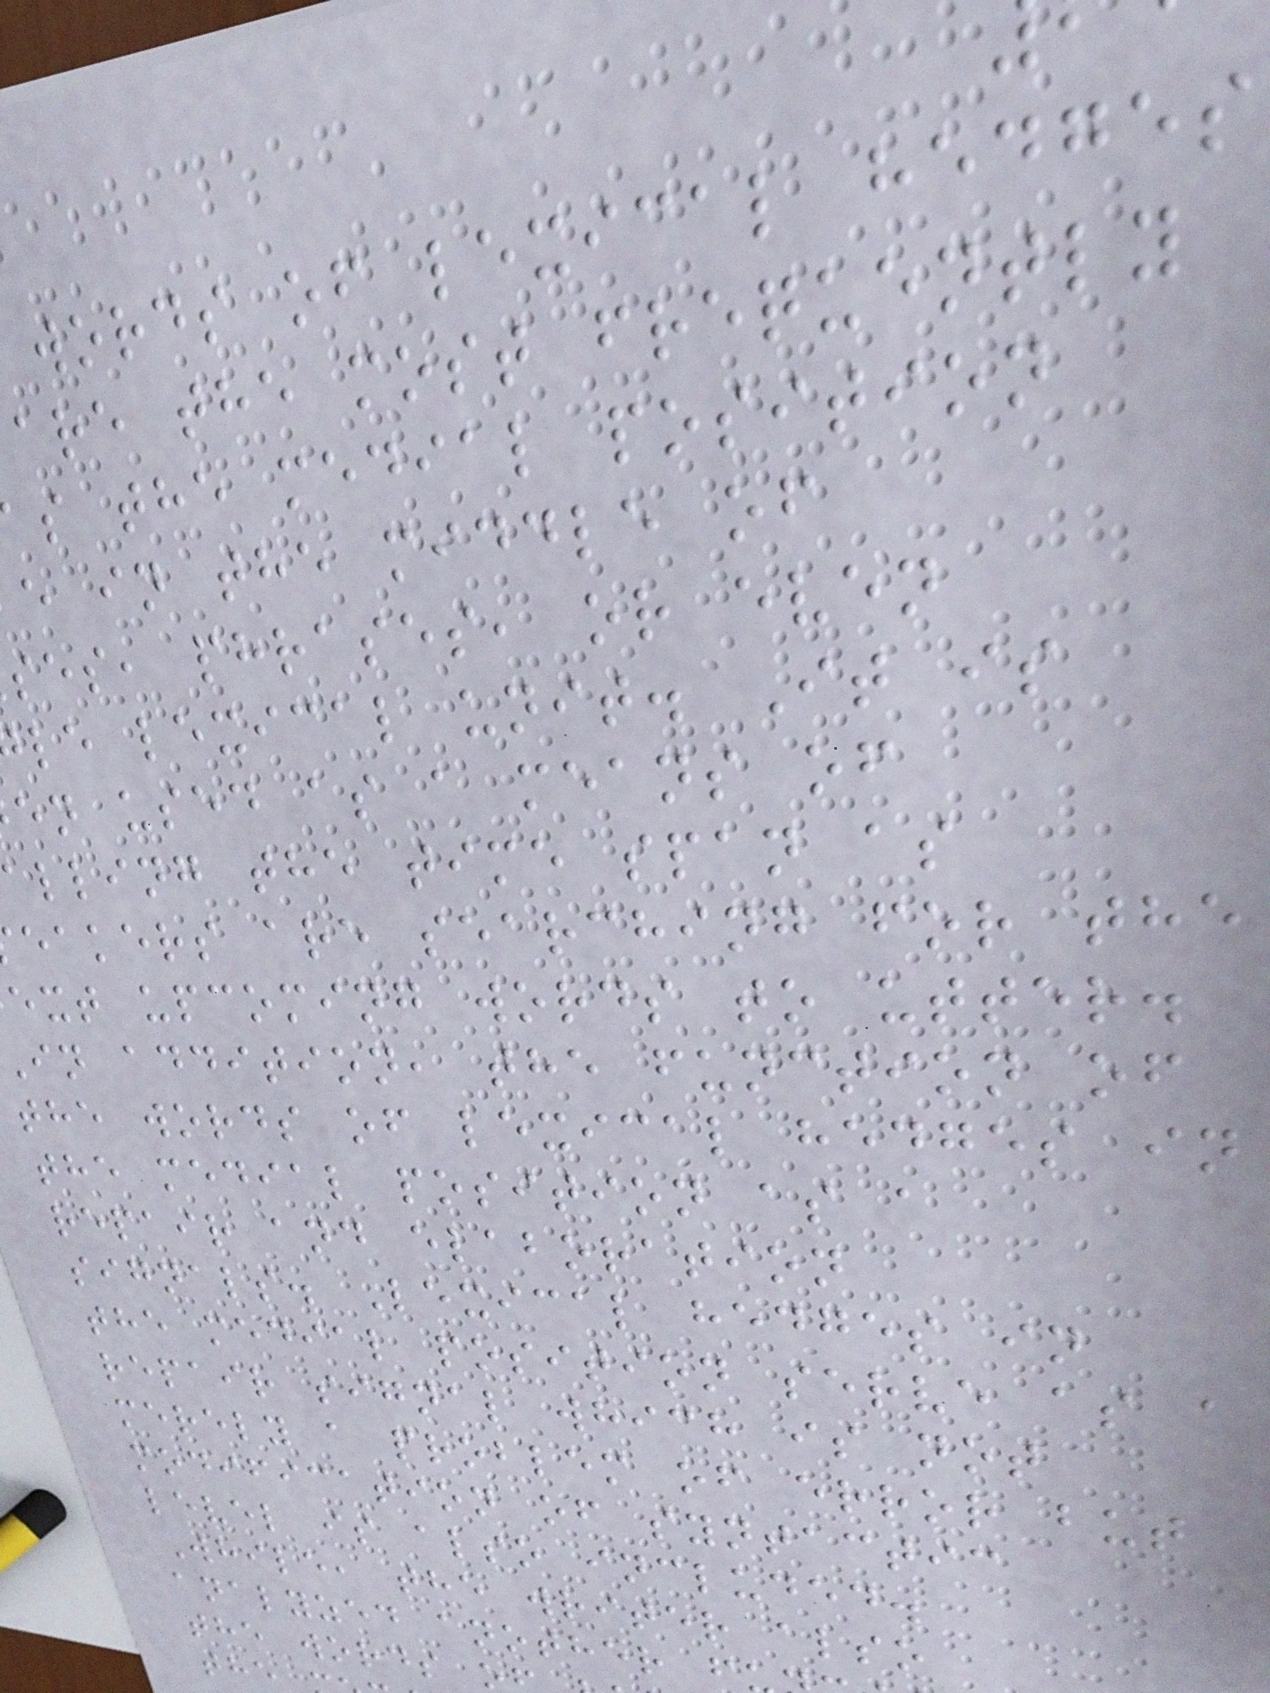words of lexical hedges
are the most frequently
s the medial position
e in the middle of
ses, phrases, or even
le lexical unit. It is
en used as a means of
alling the time span as
eakers are searching for the
ext upcoming words to utter.
in addition, the function of
the words of lexical hedges in
the medial position as a
repair and elaboration
signals. Lexical hedges in
the medial position serve as a
repair signal which is not
merely a problem of error but
modification of syntactic
level is also included.
While, the writer also
analyzed another f
the words o
